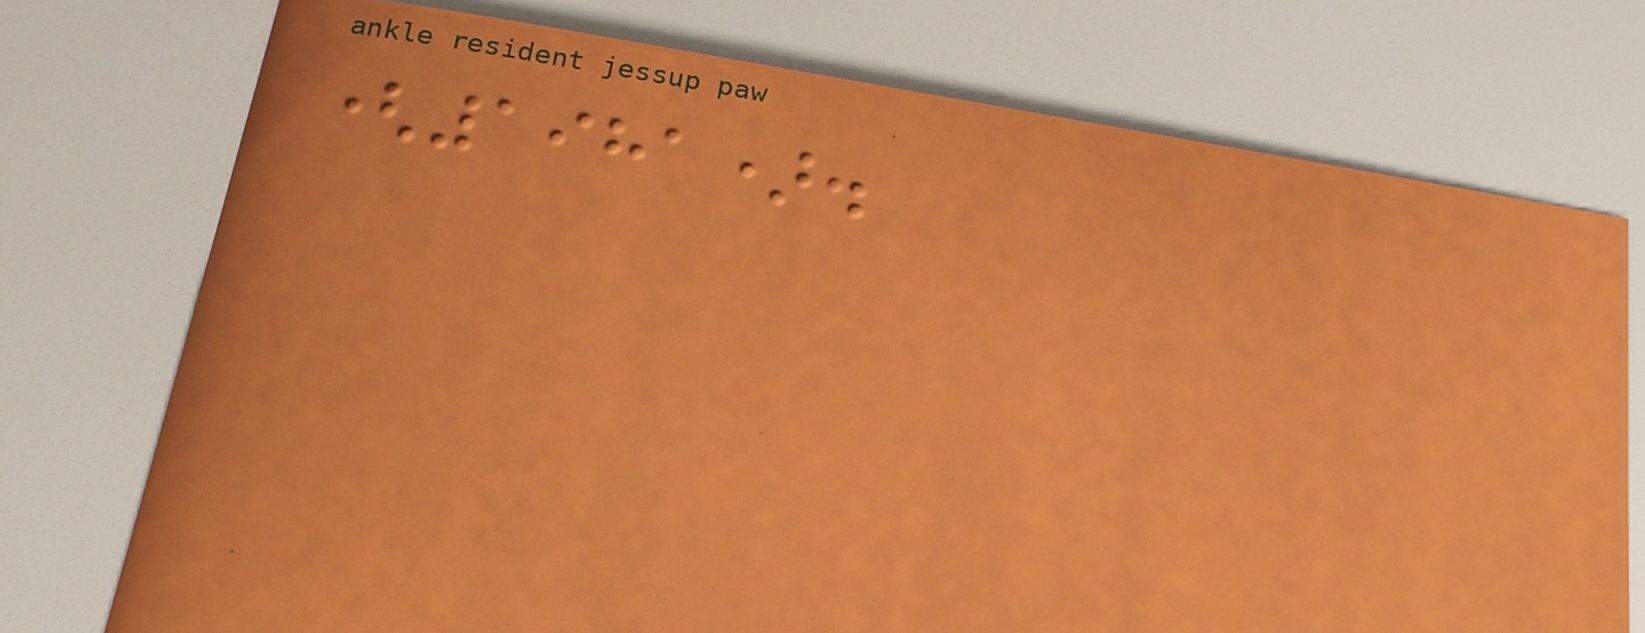(1981).
